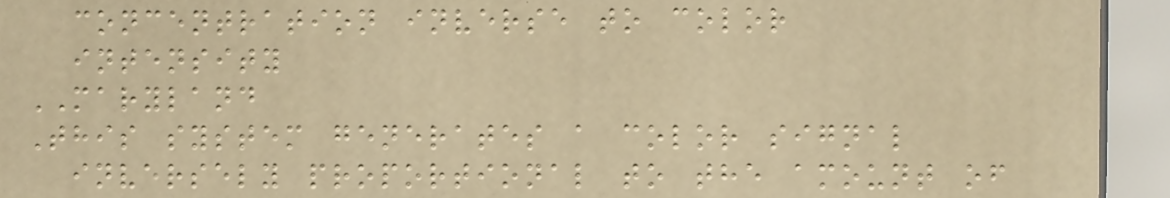concentration inverse to color
intensity
MARYLAND
This system generates a color signal
inversely proportional to the amount of
